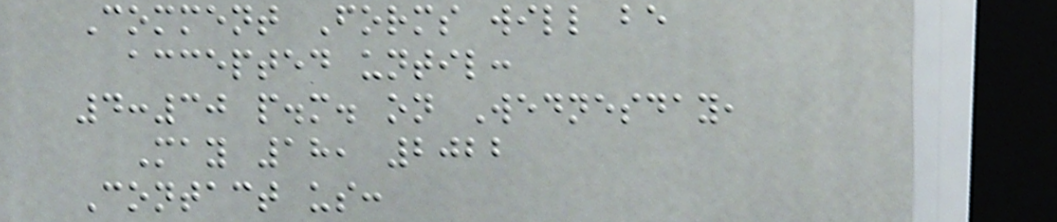Comment Forms will be
accepted until:
4:30 p.m. on Wednesday,
May 18, 2022
Contact us:
